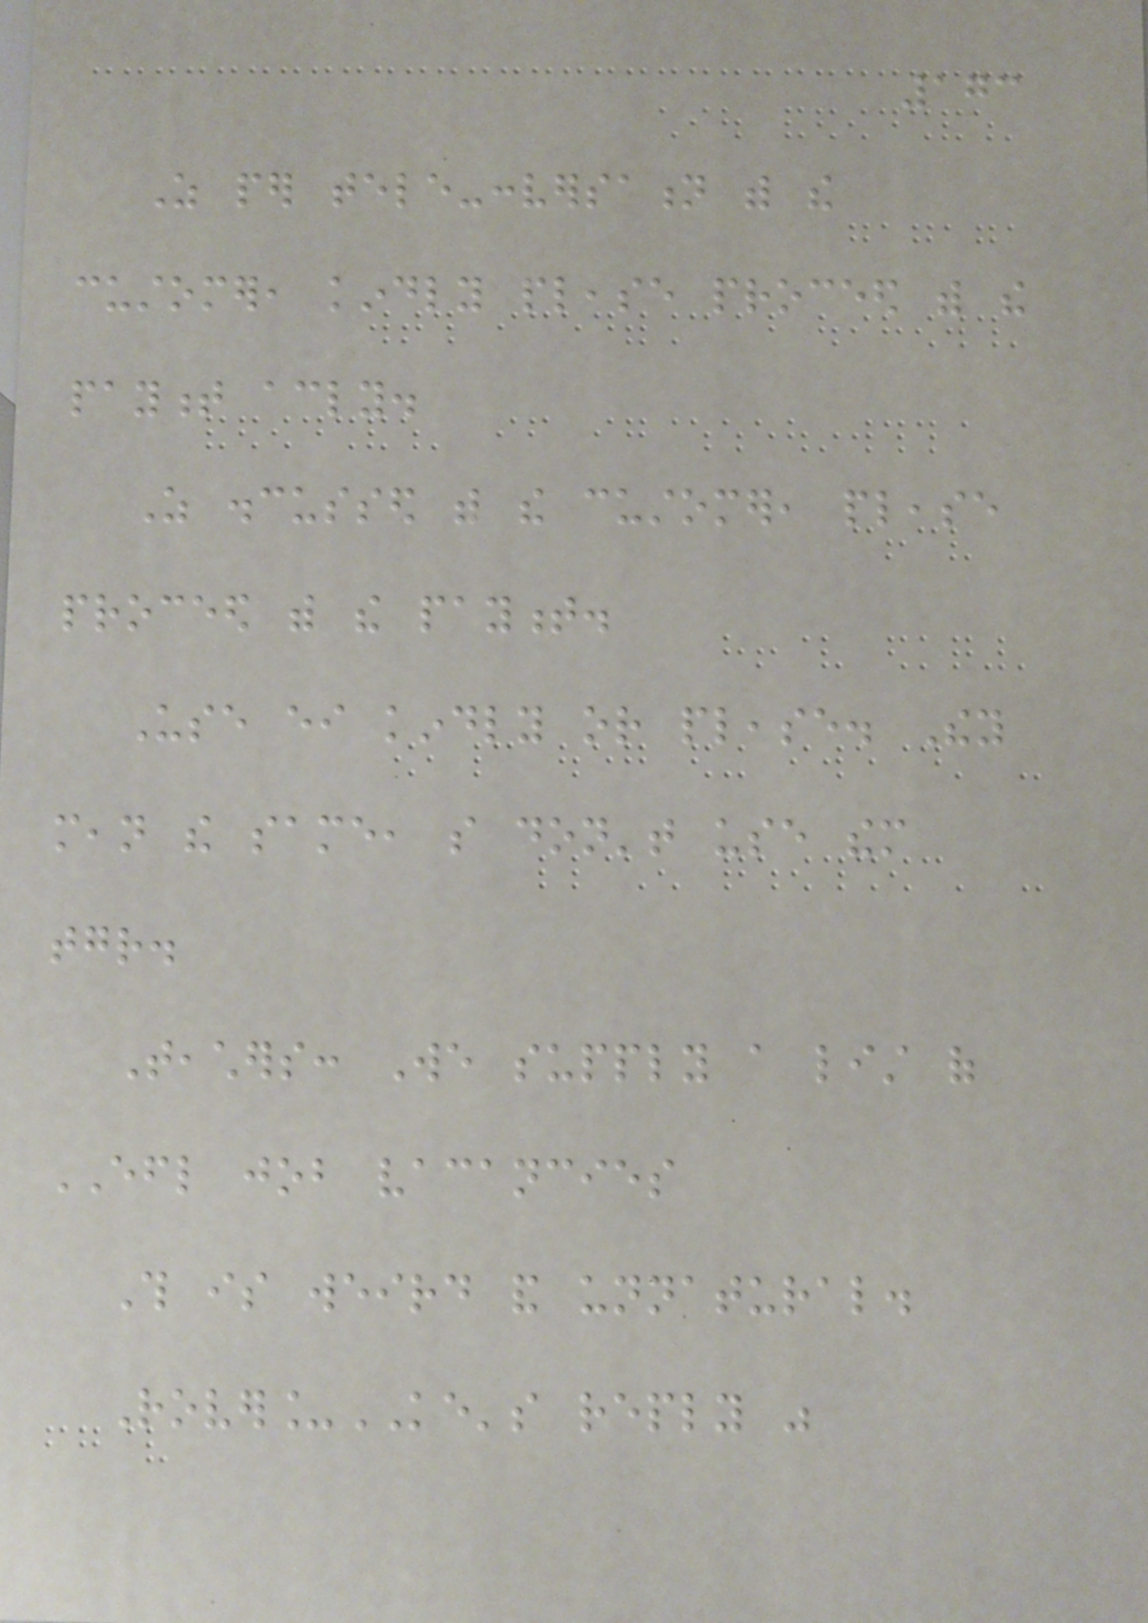173
As per tele-conversation with the
customer, kindly please proceed with the
payment accordingly.
As discussed with the customer, please
proceed with the payment.
Use either kindly or please. They
mean the same, so don't use them
together.
Teachers: We supply a list of
EFL job vacancies
This is weird and unnatural.
Rover_KE's reply was
